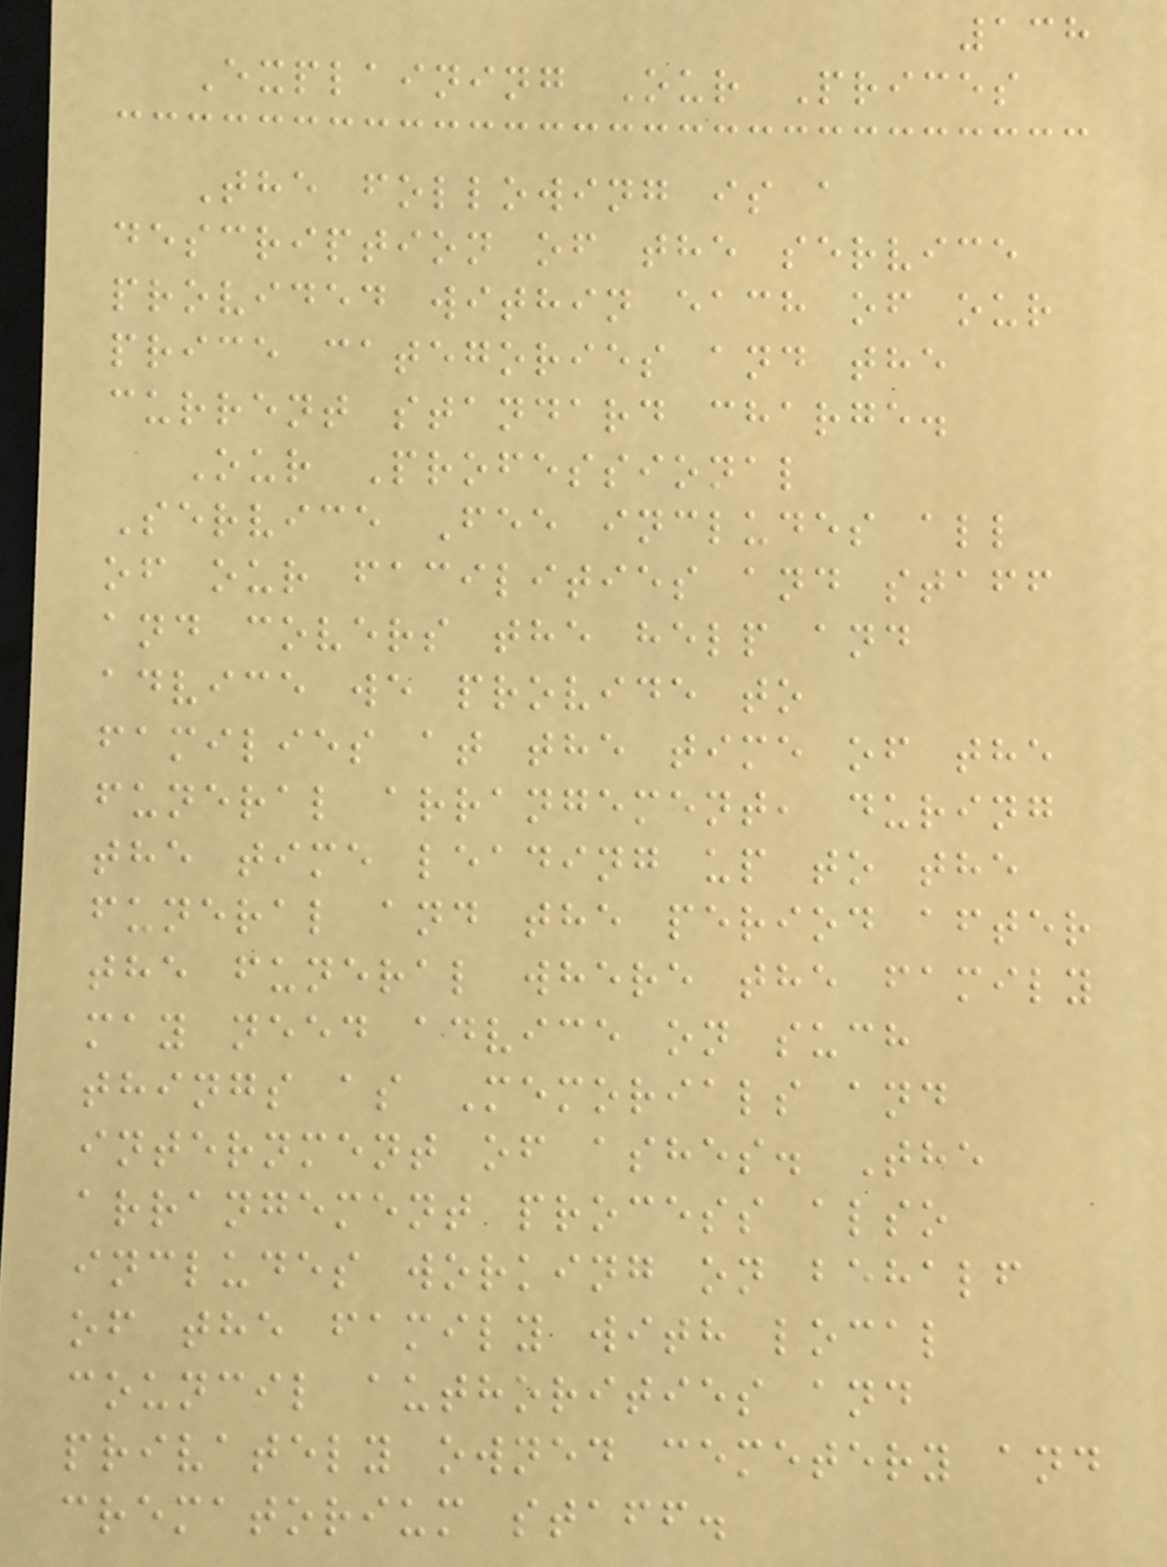138
Explaining Our Prices
The following is a
description of the service
provided within each of our
price categories and the
current standard charge.
Our Professional
Service Fee includes all
of our facilities and staff
and covers the help and
advice we provide to
families at the time of the
funeral arrangement, during
the time leading up to the
funeral and the period after
the funeral where the family
may need advice on such
things as Memorials and
internment of ashes. The
arrangement process also
includes working on behalf
of the family with local
council authorities and
privately owned cemetery and
crematorium staff.
